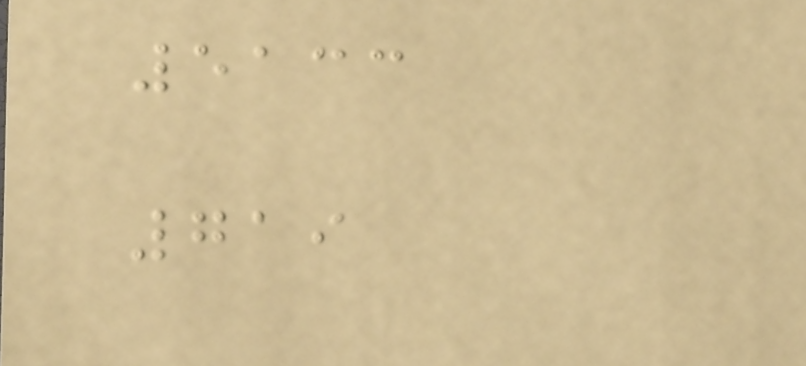5133
719
